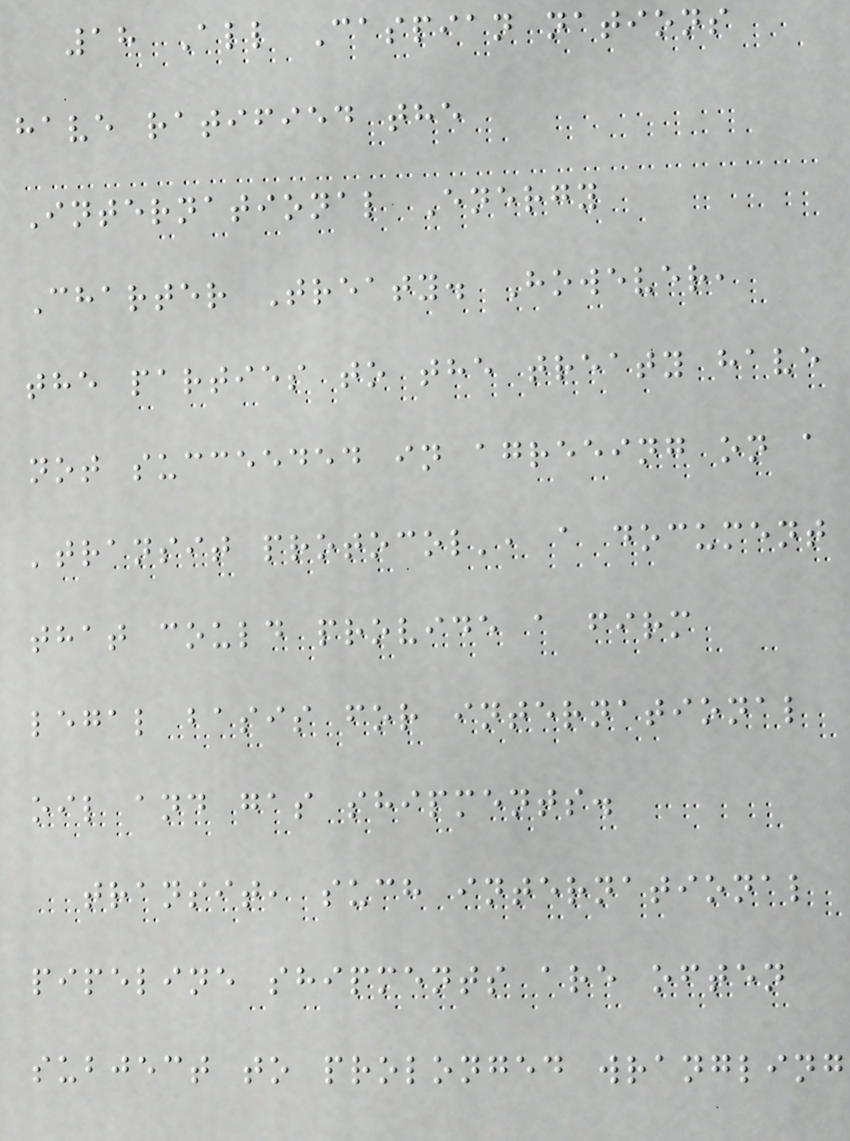18 All Caspian nations
have ratified the
International Energy
Charter Treaty. However,
the parties to the treaty have
not succeeded in agreeing on a
'transit protocol', a document
that could provide a firm
legal basis for international
oil and gas shipments.
transit, such international
pipeline shipments are often
subject to prolonged wrangling
